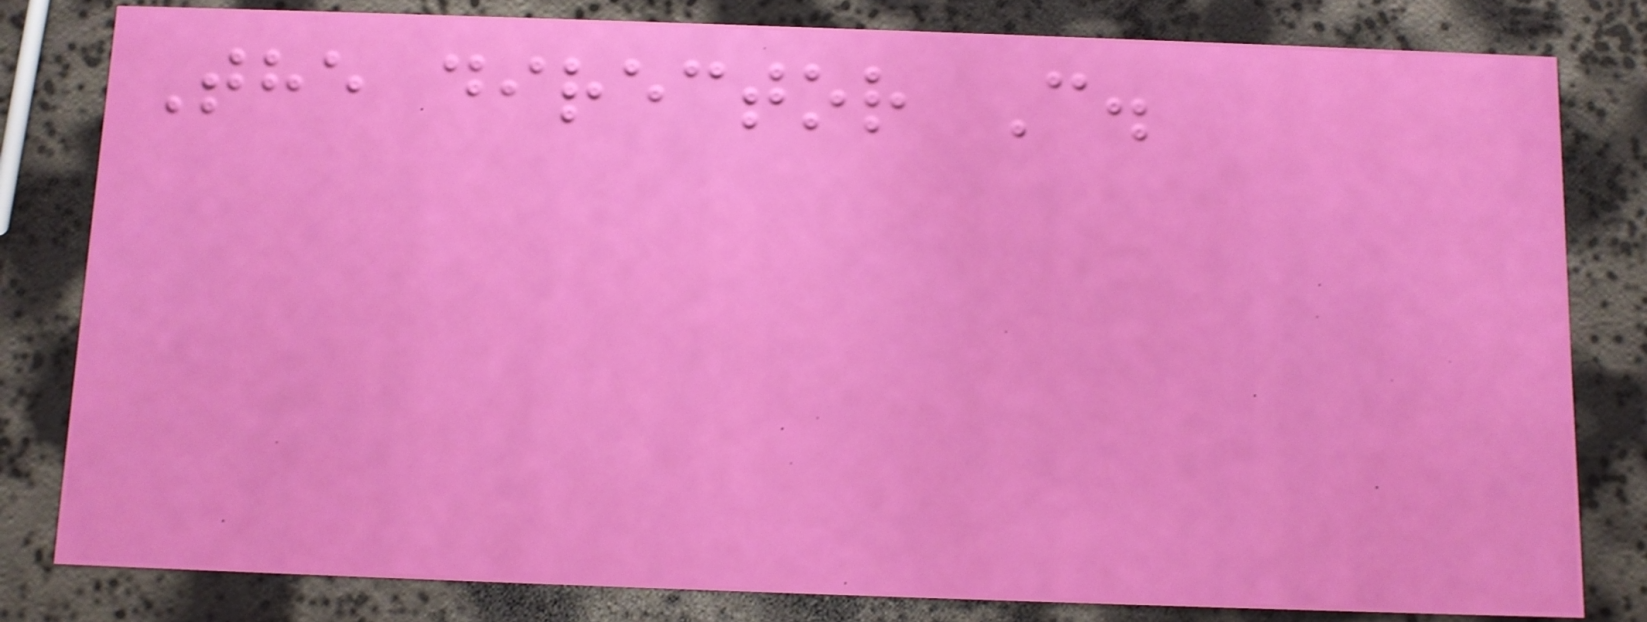The director C.
